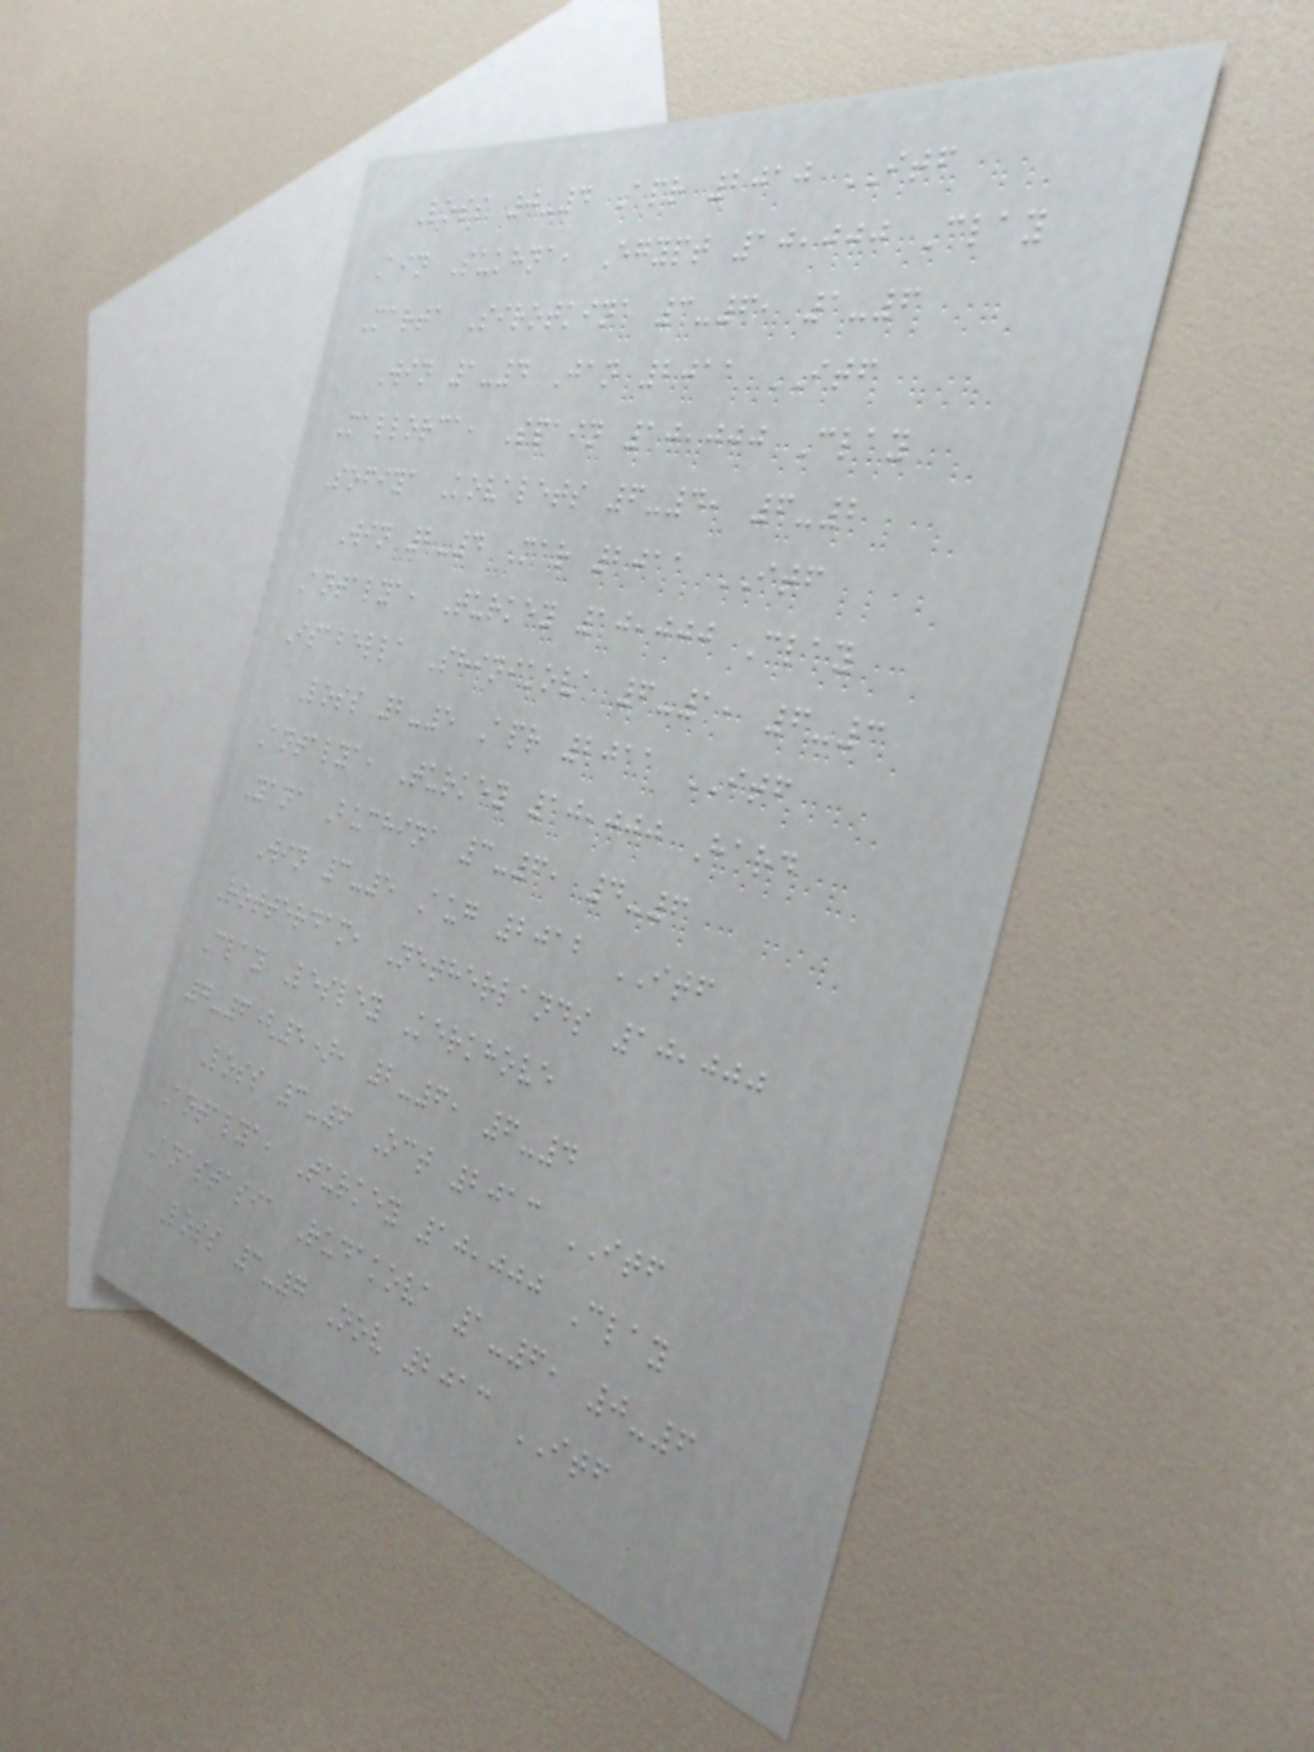Loss 0-4 Apr 2010 ITF
Ain Sukhna, Egypt 10,000 Clay
Marta Sirotkina 3-6, 1-6
Win 1-4 Jan 2011 ITF
Mallorca, Spain 10,000 Clay
Sofiya Kovalets 6-4, 6-2
Win 2-4 Mar 2011 ITF
Antalya, Turkey 10,000 Clay
Isabella Shinikova 6-1, 6-3
Loss 2-5 Apr 2011 ITF
Antalya, Turkey 10,000 Hard
Yana Buchina 3-6, 4-6
Win 3-5 Aug 2012 ITF
Rotterdam, Netherlands 10,000
Clay Lesley Kerkhove
7-6(5), 2-6, 6-4
Loss 3-6 Oct 2013 ITF
Antalya, Turkey 10,000 Clay
Anastasia Rudakova 1-6, 0-6
Loss 3-7 Nov 2013 ITF
